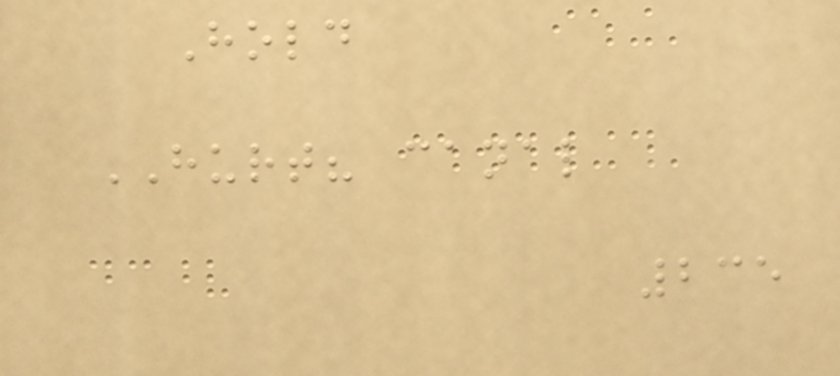Hold
HURT? canal
235
